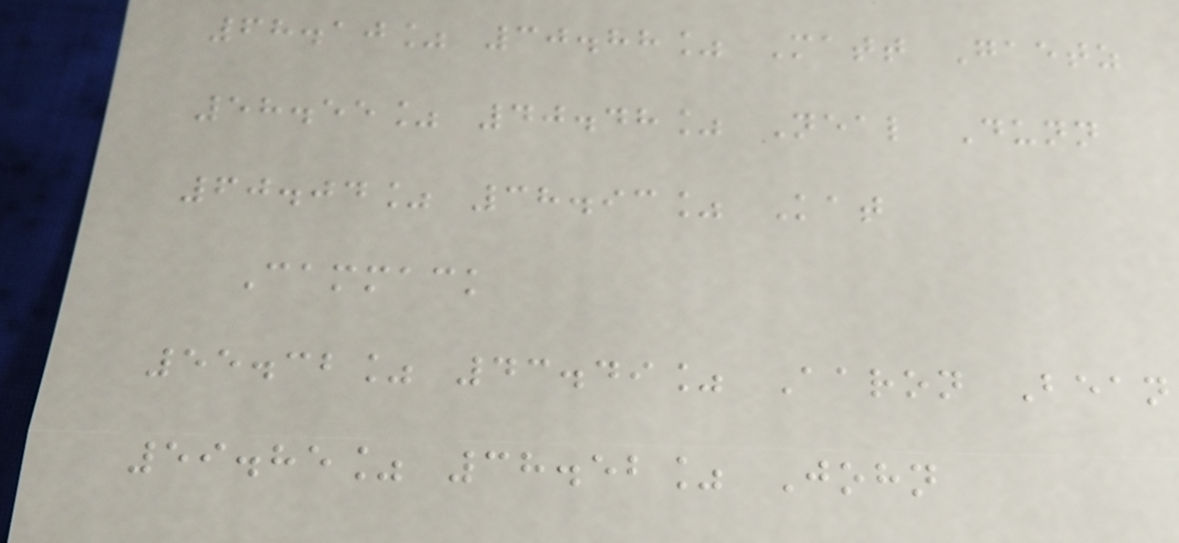68.10% 30.88% Matt Gaetz
58.55% 40.48% Neal Dunn
60.04% 38.93% Kat
Cammack
55.32% 43.49% Aaron Bean
59.85% 38.52% John
